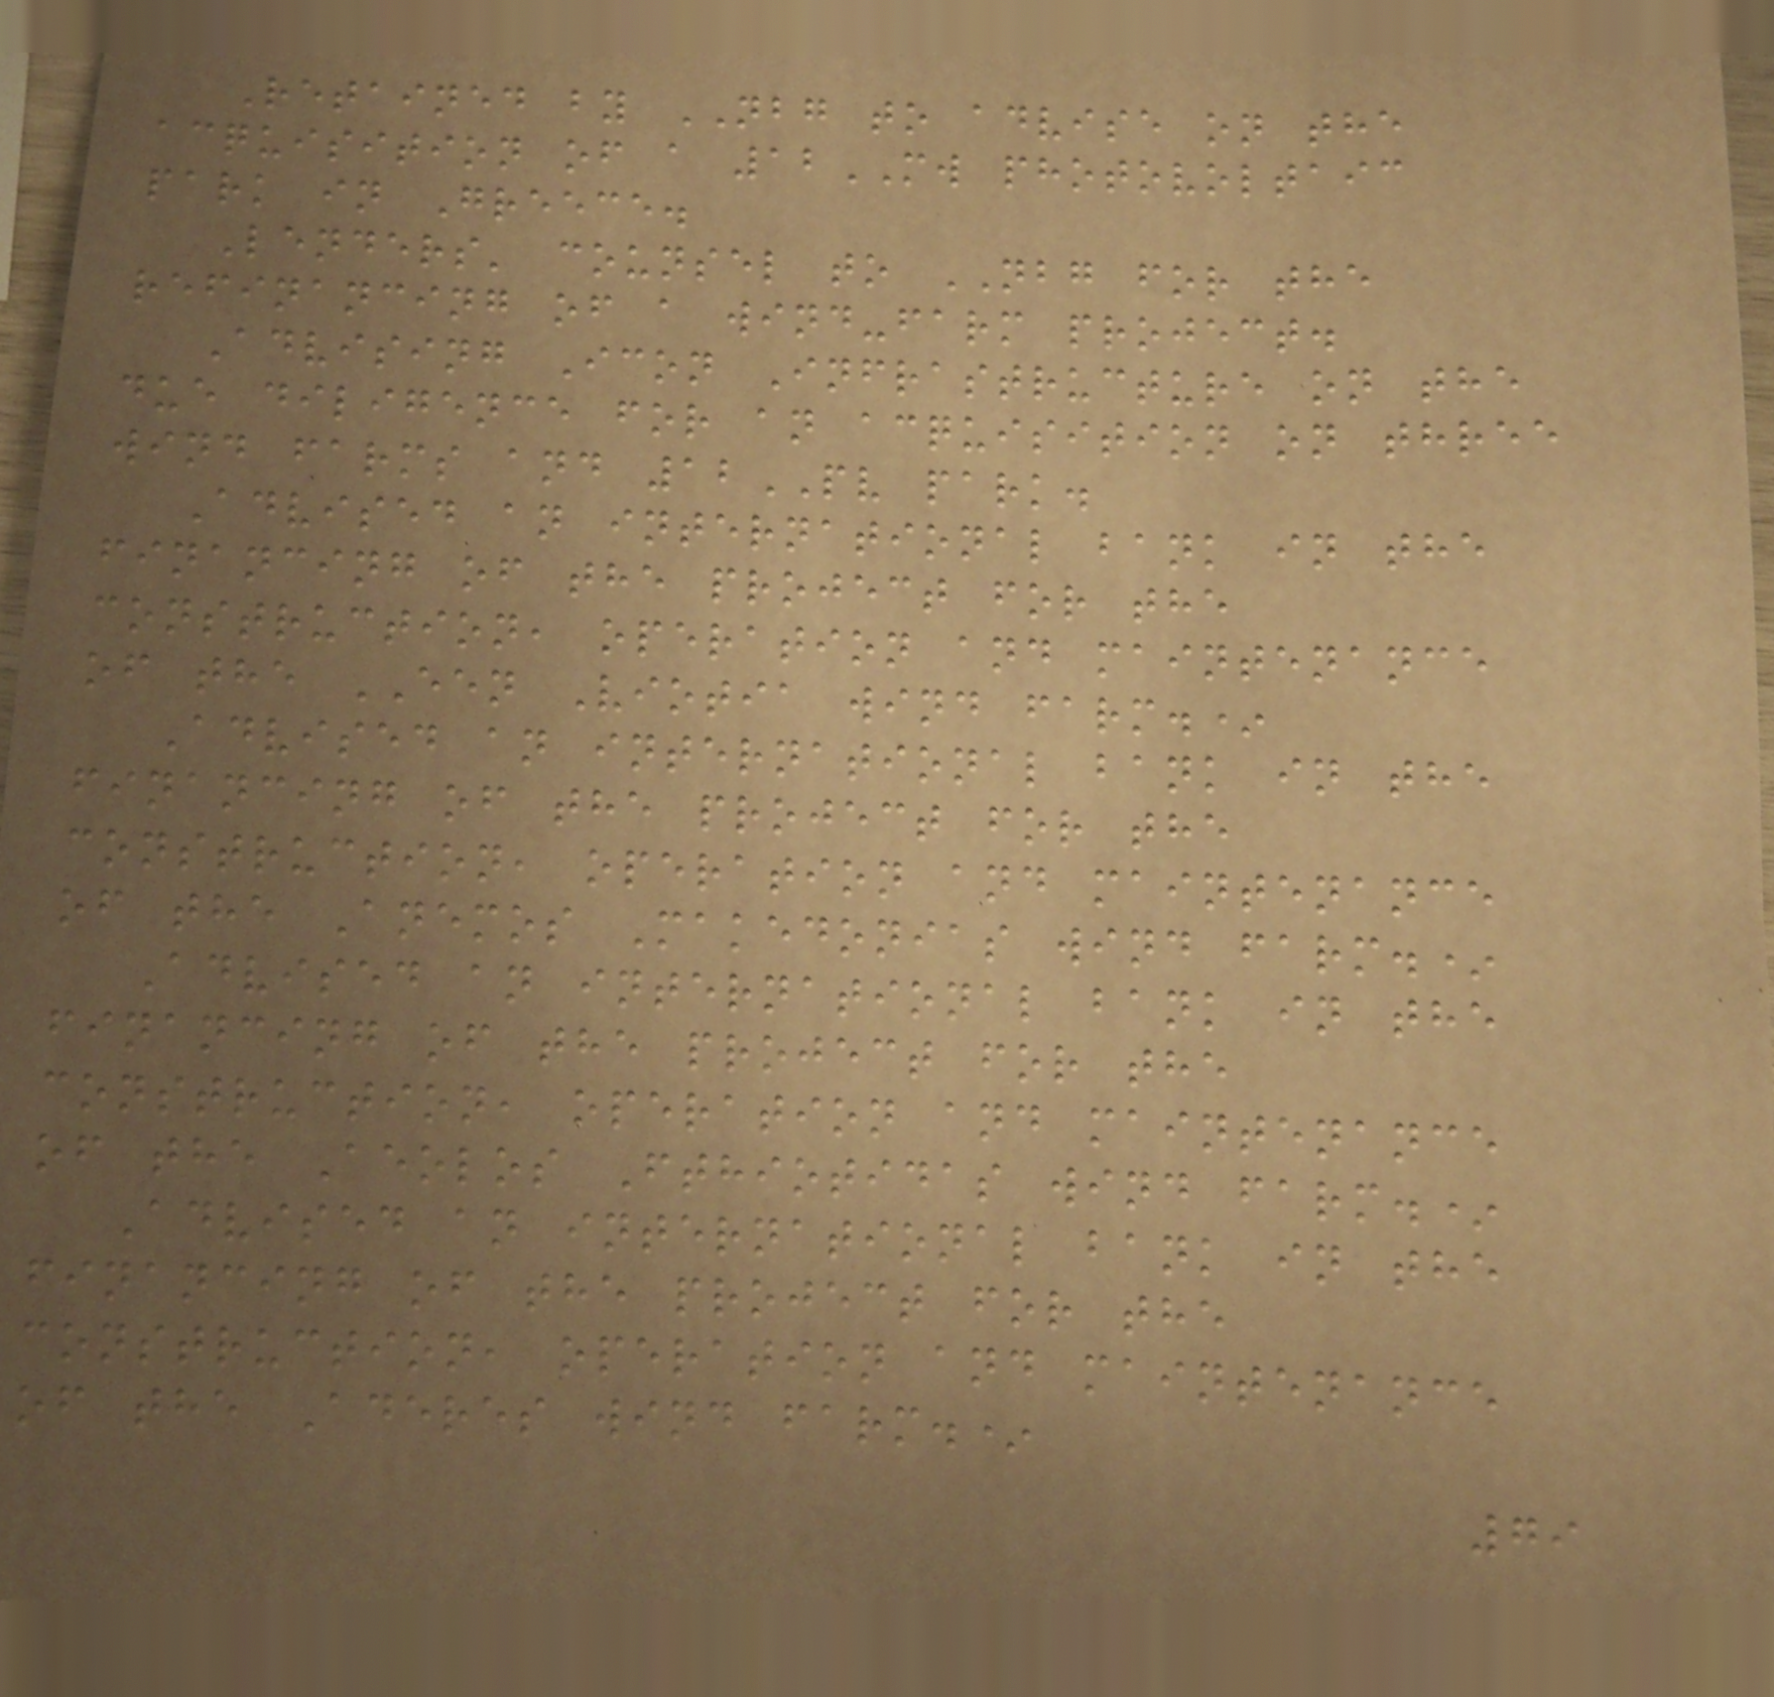Retained by NBG to advise on the
acquisition of a 12MW photovoltaic
park in Greece.
Lenders' counsel to NBG for the
refinancing of a wind-farm project.
Advising Icon Infrastructure on the
due diligence for an acquisition on three
wind farms and 12PV park.
Advised an international bank in the
financing of the project for the
construction, operation and maintenance
of the EEN Viotia wind farm.*
Advised an international bank in the
financing of the project for the
construction, operation and maintenance
of the Anemos Makedonias wind farm.*
Advised an international bank in the
financing of the project for the
construction, operation and maintenance
of the Aeolos Fthiotidas wind farm.*
Advised an international bank in the
financing of the project for the
construction, operation and maintenance
of the Aderes wind farm.*
79
